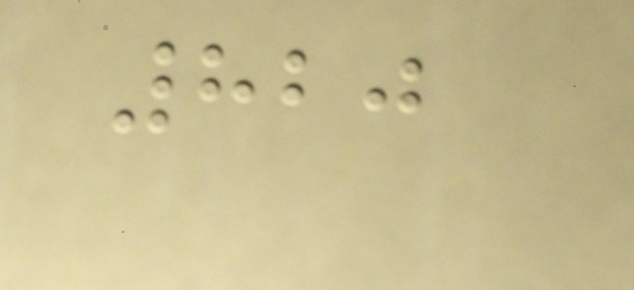820
